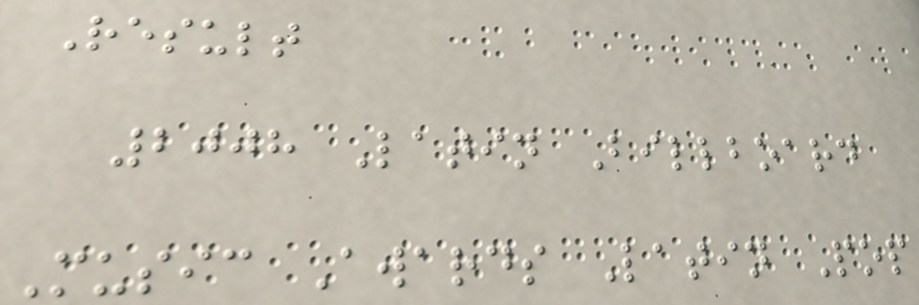Result
2008 Latin Billboard
Music Awards Latin Pop
